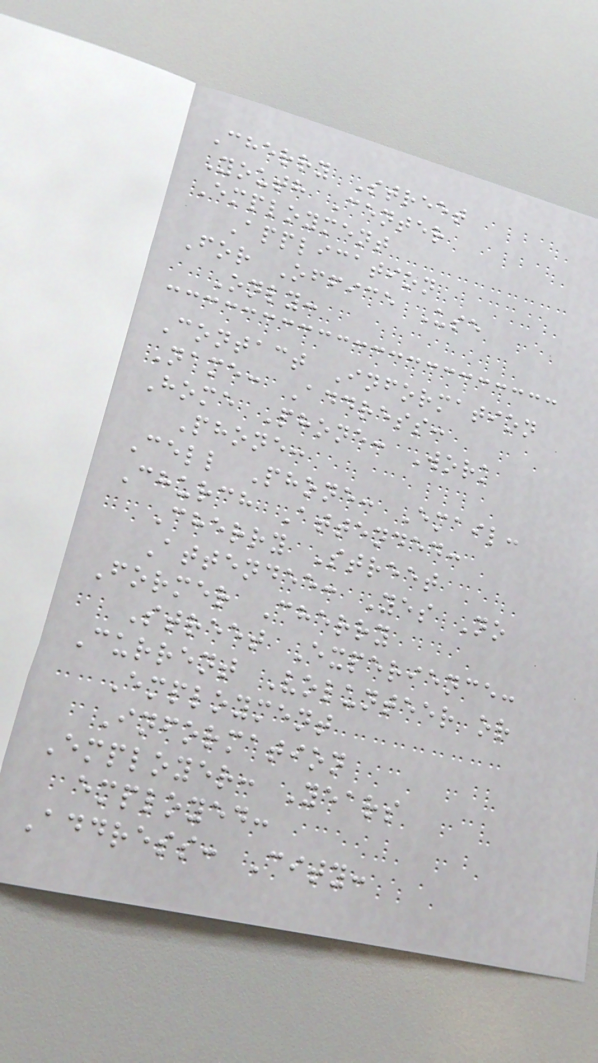Cherry Street
Youth Center
Employment
Application
For Office Use
Only:
Contact Information
Name: Address:
Home Phone: Work
Phone:
Cell Phone: Email:
Church Attended:
Cherry Street
Attendee: Yes No
Former Cherry
Street Experience:
Current Volunteer or
Employment
Information
Employer: Years
employed:
Address: City:
